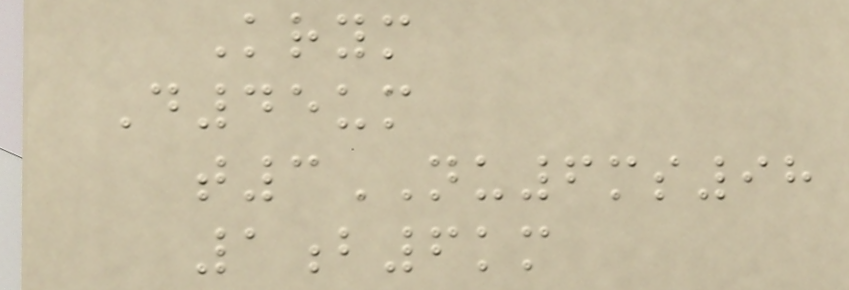Krym
D45um
t3NU6ms98
1b6km
